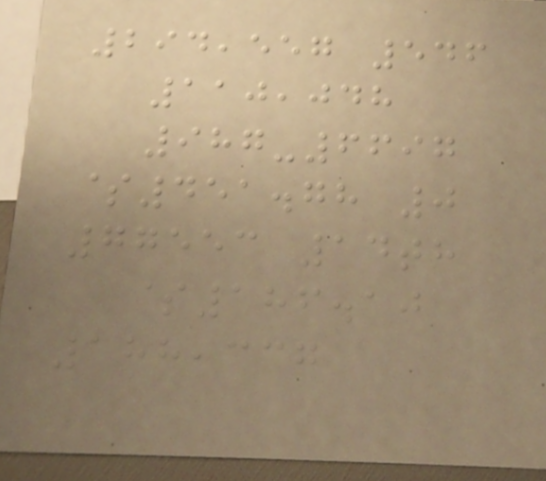294,557 546
110,048
987-6697
$451.78 0
77553 14th
$186.10
188,337
